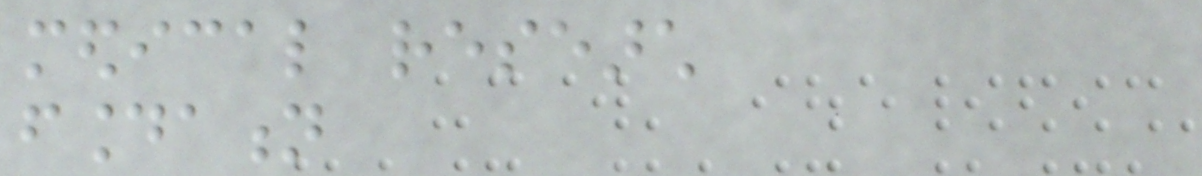medical research
foundation
